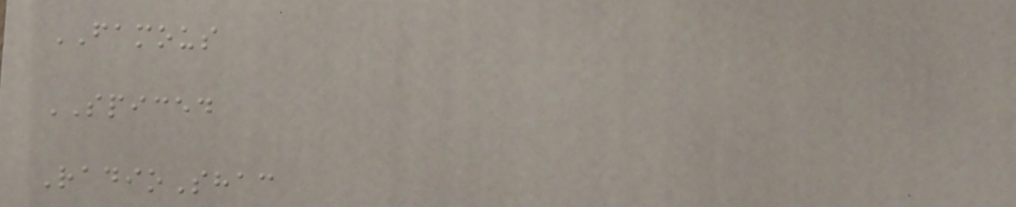FAMOUS
SPICED
RadioShac
